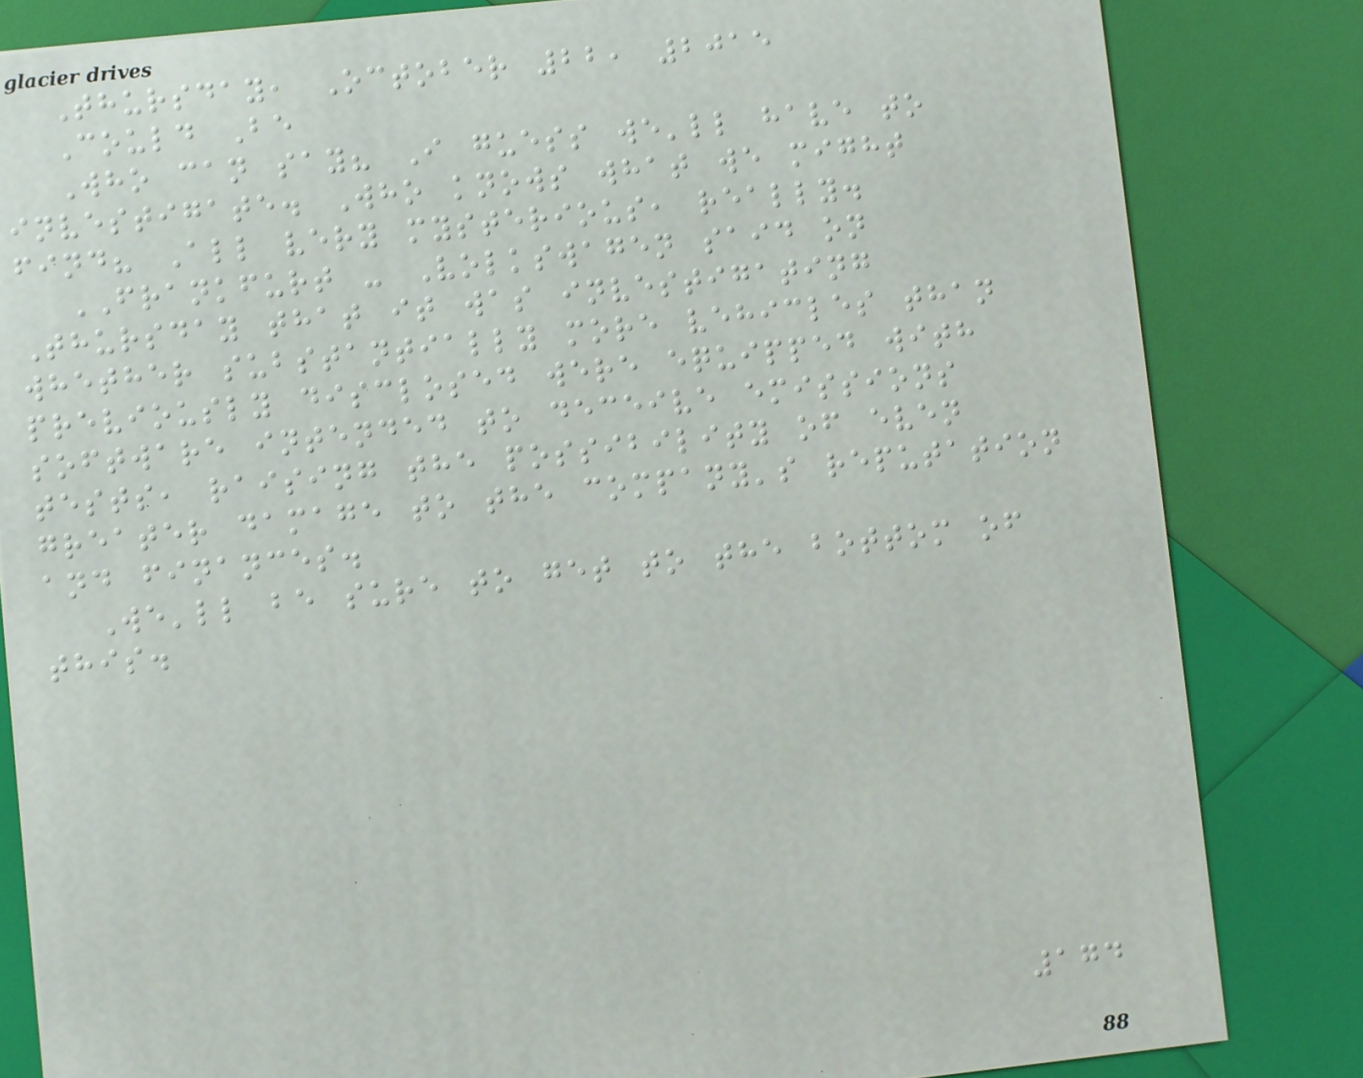Thursday, October 22, 2015
Could Be
Who can say? I guess we'll have to
investigate. Who knows what we might
find? All very mysterious, really.
FRANKFURT - Volkswagen said on
Thursday that it was investigating
whether substantially more vehicles than
previously disclosed were equipped with
software intended to deceive emissions
tests, raising the possibility of even
greater damage to the company's reputation
and finances.
We'll be sure to get to the bottom of
this.
174
